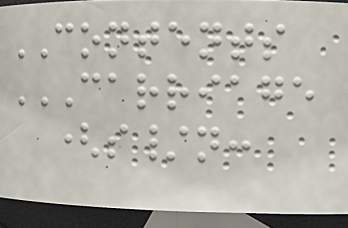CONTENTS
CARRIAGE
(S/N:
